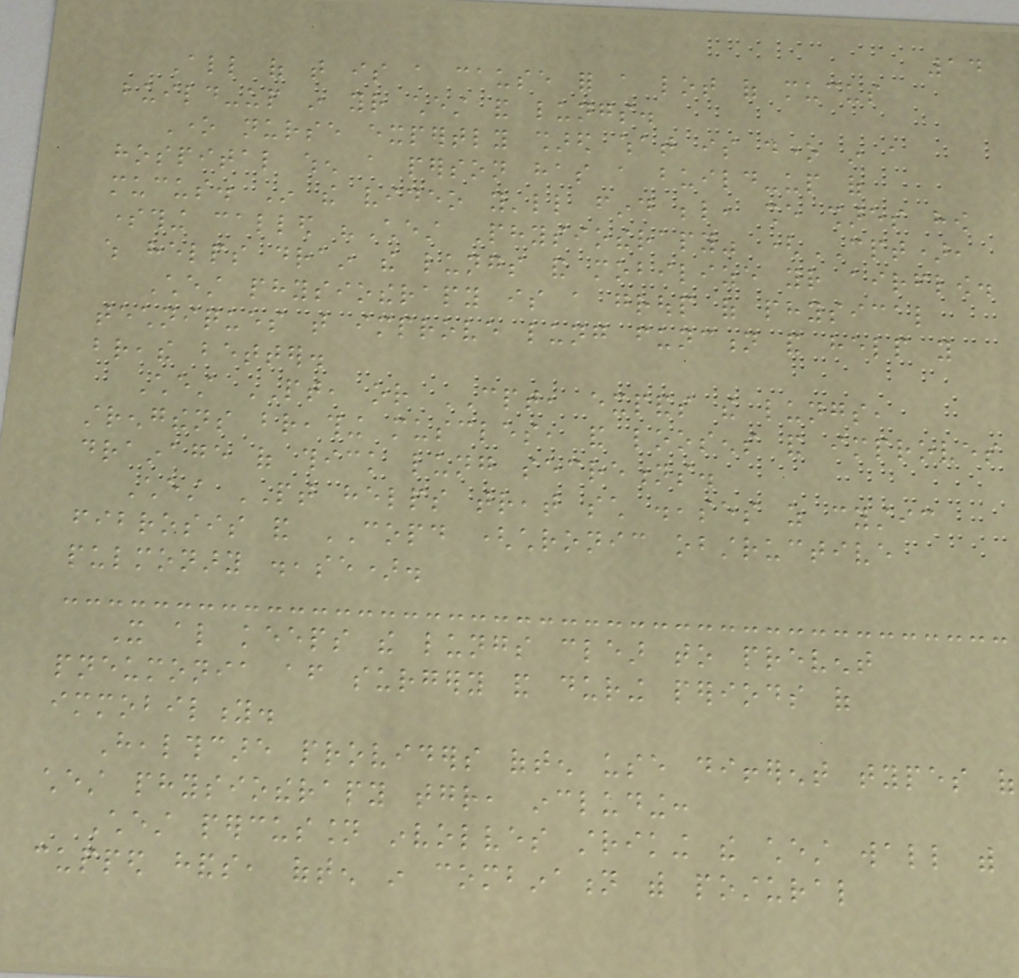14
All of that is a cause for a lot of mucus
build-up in your chest and lungs.
One nurse expertly shared what is done in a
hospital when a person has a build-up of
mucus. In the video you'll find below, she shares how
something called "Chest Physiotherapy" (CPT),
which helps drain the lungs and mobilize your airflow.
Chest physiotherapy is a group of physical
techniques that improve lung function and help you
breathe better.
Chest PT, or CPT, expands the lungs,
strengthens breathing muscles, and loosens and improves
drainage of thick lung secretions.
Chest PT helps treat such diseases as cystic
fibrosis and COPD (chronic obstructive
pulmonary disease).
It also keeps the lungs clear to prevent
pneumonia after surgery and during periods of
immobility.
Healthcare providers often use different types of
chest physiotherapy together, including:
Chest percussion involves striking the chest wall with
cupped hands, often in combination with postural
